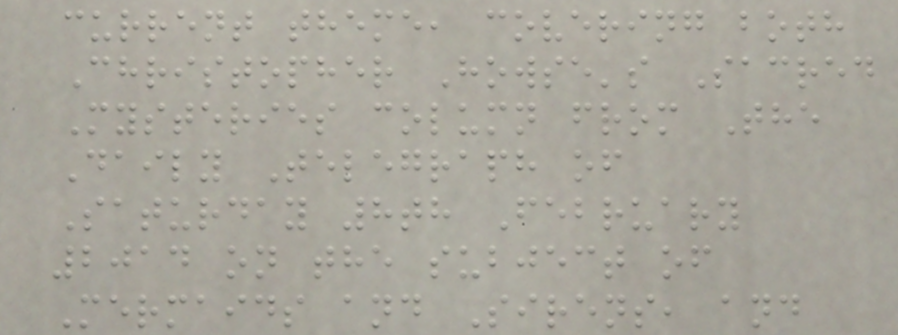current theme, covering both
Christopher Howse's Sacred
Mysteries column from The
Daily Telegraph of
Saturday 8th February
2014 on the subject of
Mermaids and Sirens, and
